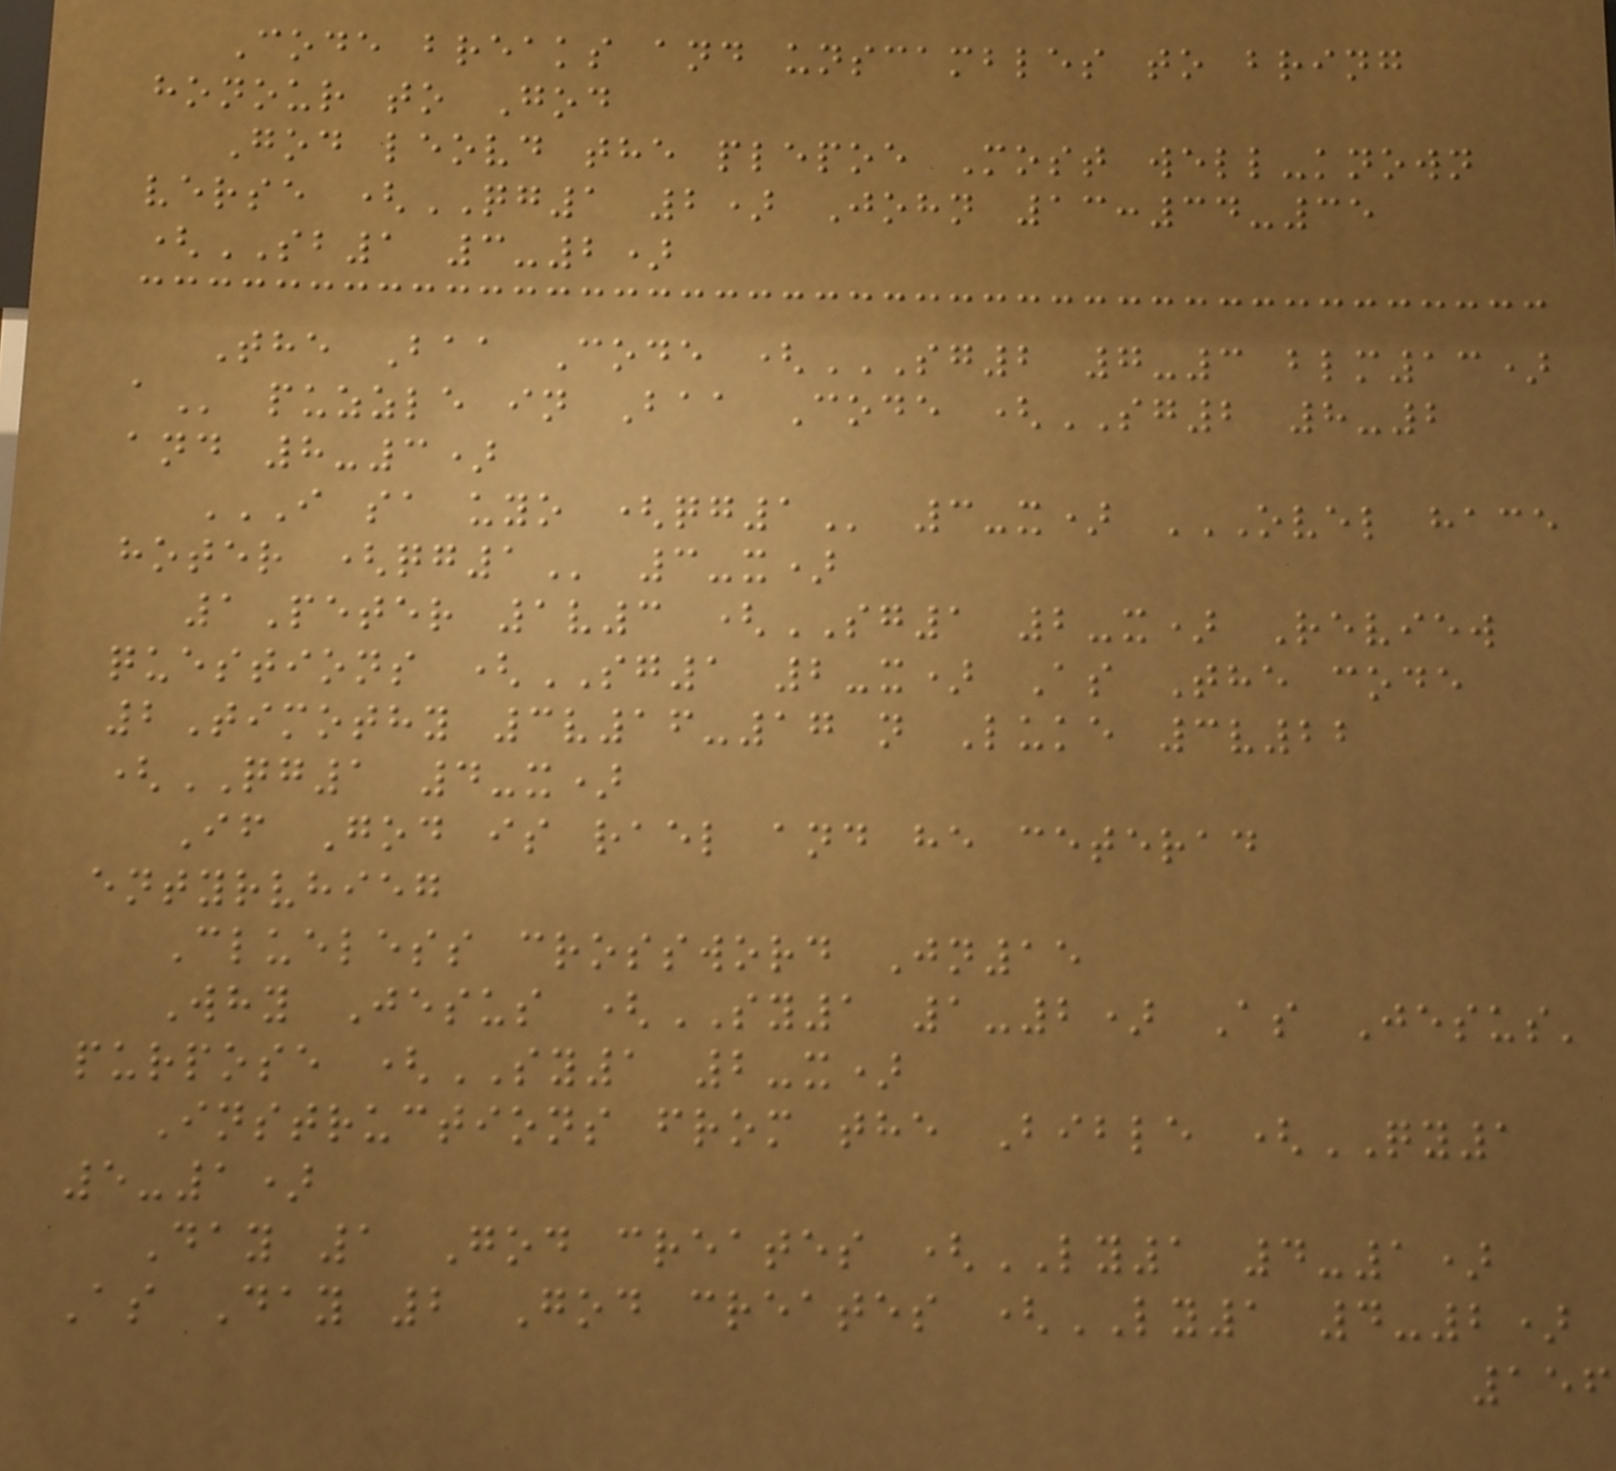Code breaks and unscambles to bring
honour to God
God leovd the plepoe Most well-known
verse (QG1 2) John 13:34-35
(SB1 3-2)
The Baa Code (SG2 7-3 BLM13)
A puzzle in Baa Code (SG2 8-2
and 8-3)
I SA UYO (QG1 3-x) OVEL HACE
HOTER (QG1 3-x)
1Peter 1v3 (SG1 2-x) Review
questions (SG1 2-x) As The code
2Timothy 3v16-17 n Luke 3v22
(QG1 4-x)
If God is rael and he ceterad
entyrvhieg
Clueless crossword Jn15
Why Jesus (SY1 1-2) As Jesus'
purpose (SY1 2-x)
Instructions from the Bible (QY1
5-1)
Day 1 God creates (LY1 4-1)
As Day 2 God creates (LY1 4-2)
156
